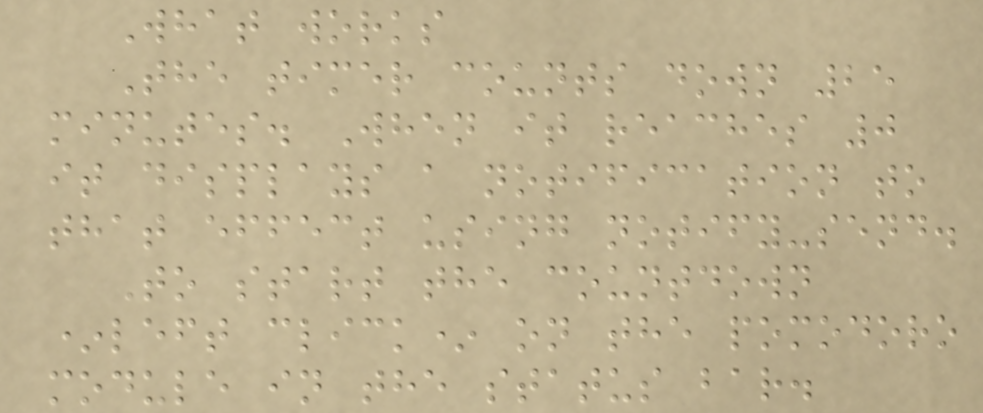What works
The timer counts down 25
minutes. When it reaches 0
it displays a notification to
that effect using notify-send.
To start the countdown
*left click* on the pomodoro
module in the status bar.
